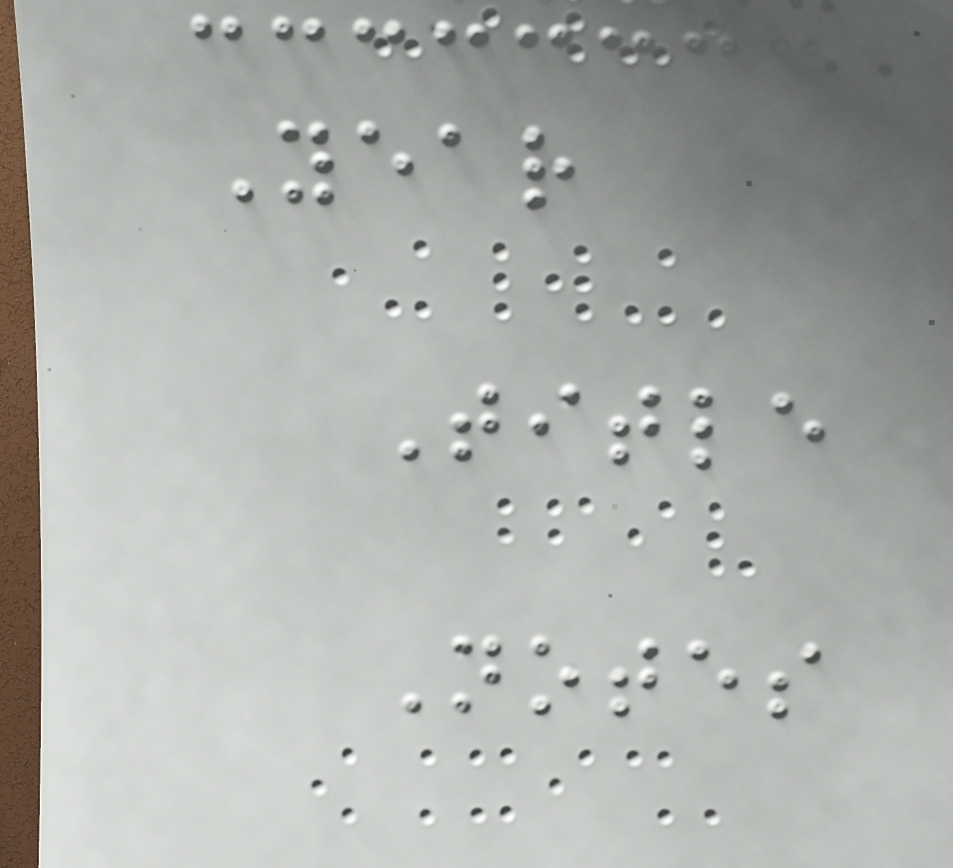Year
Title
Notes
